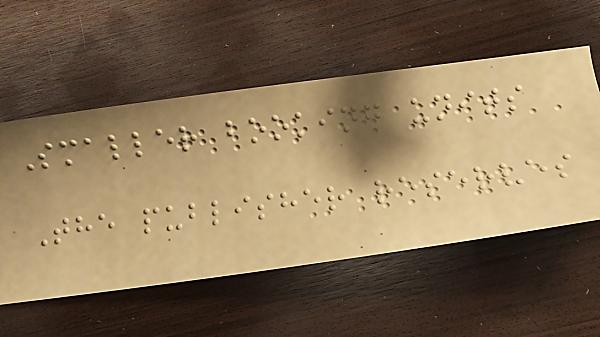Smaller booking units
The publisher reserves
